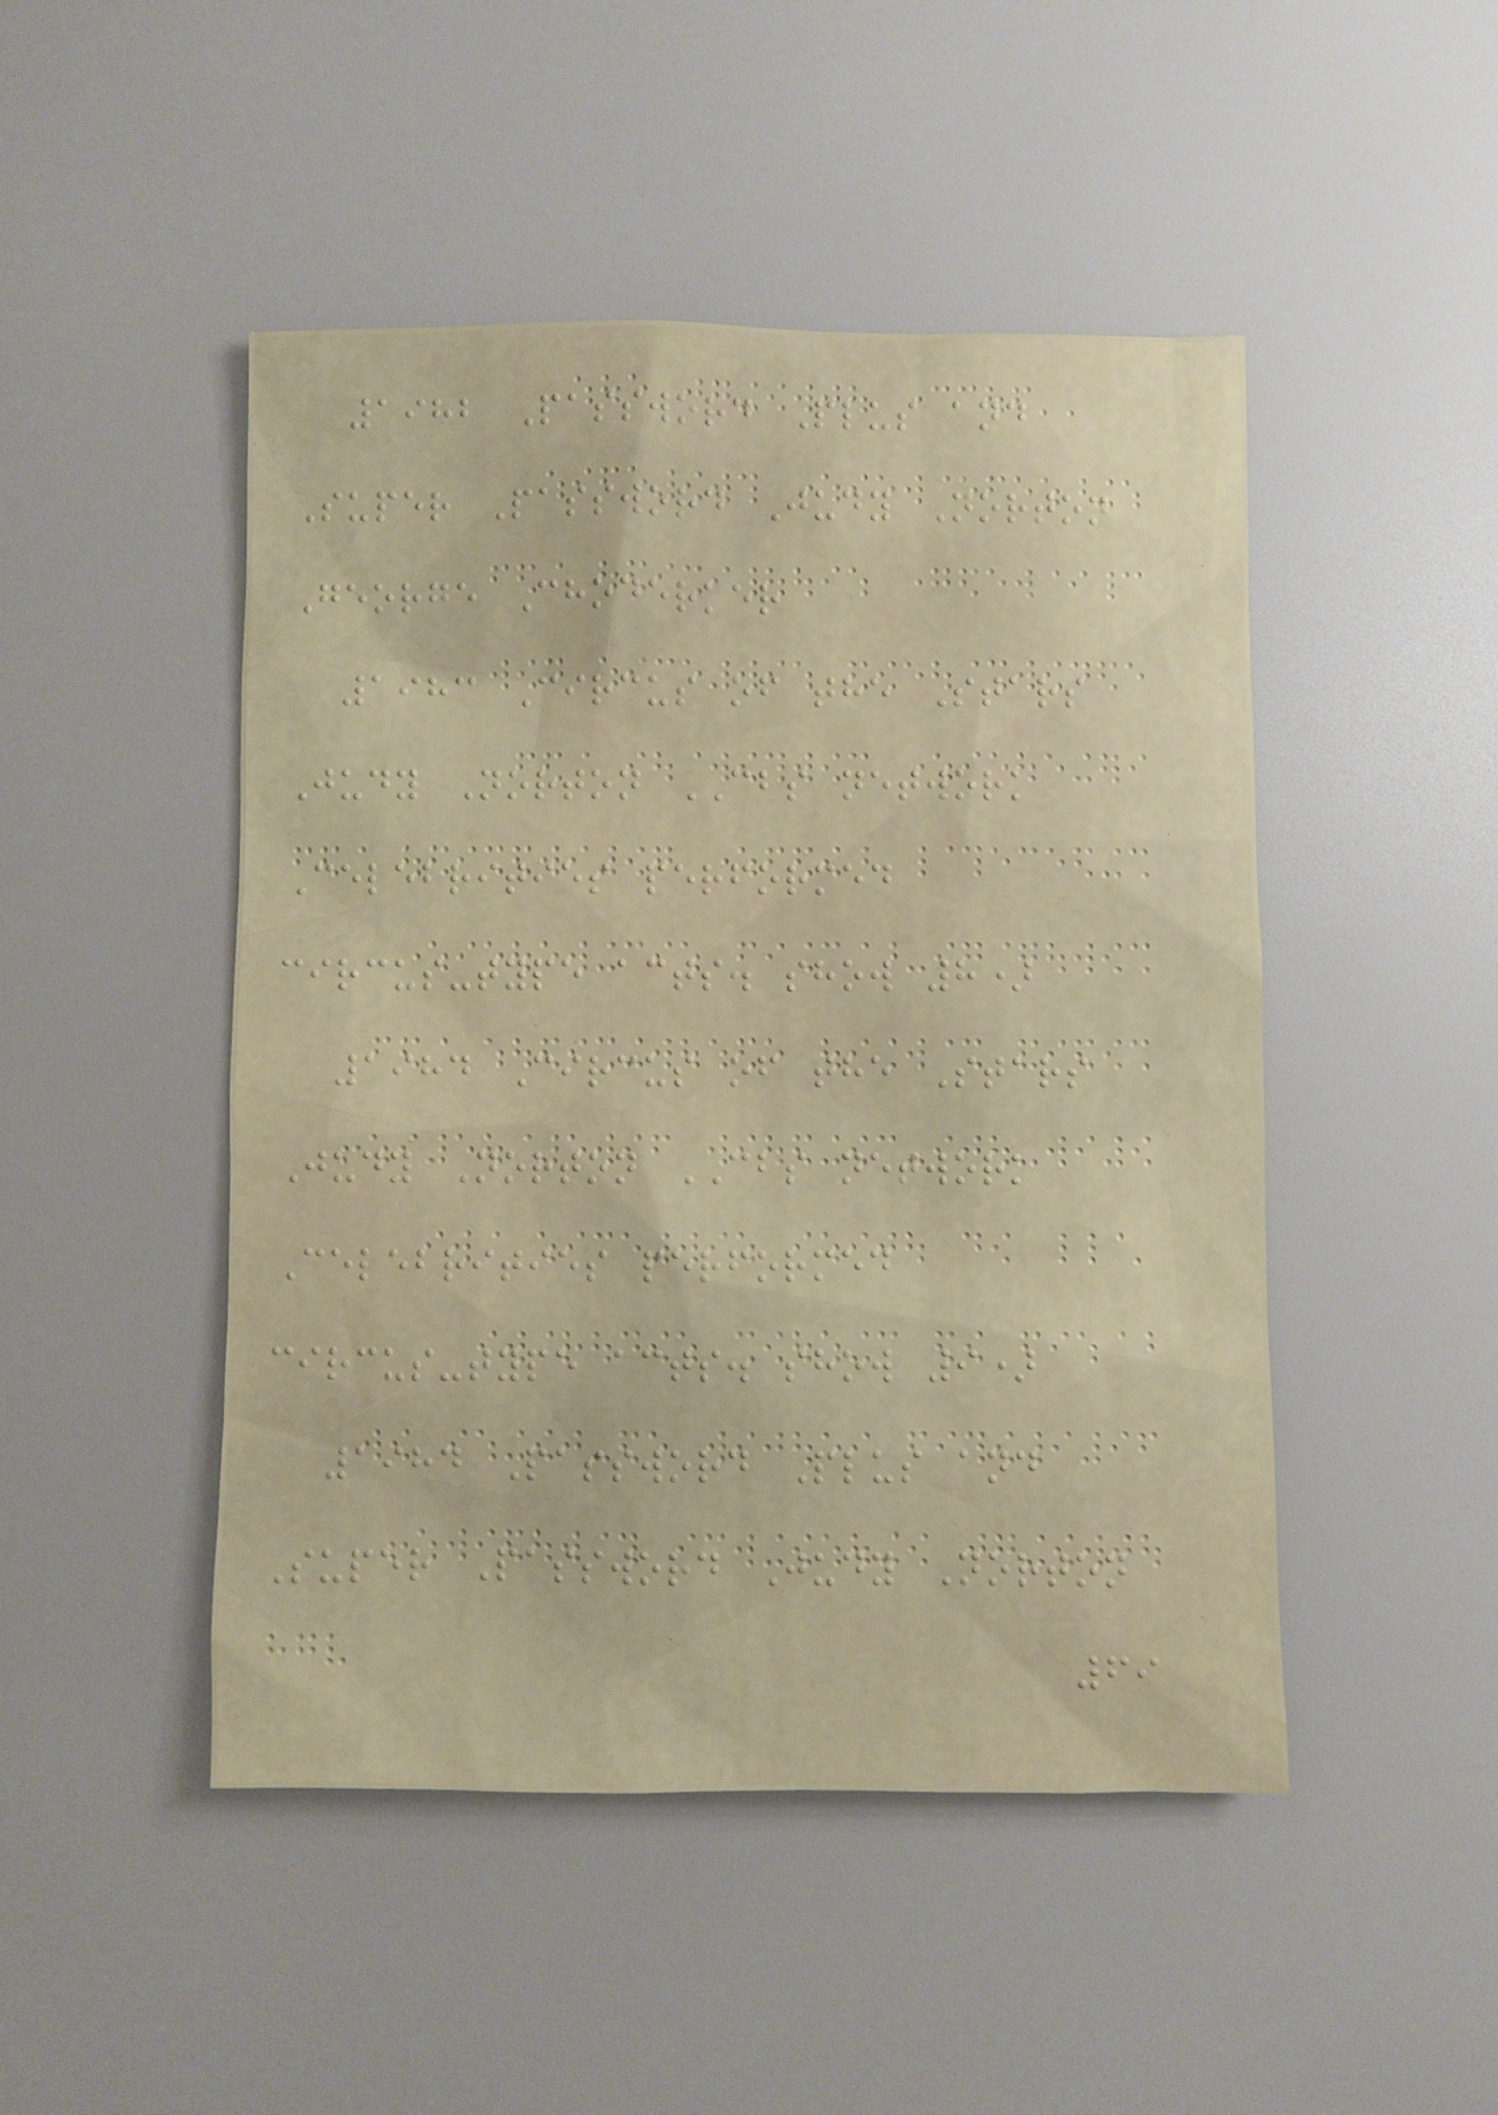1982 Password Plus and
Super Password Judy Norton
George Choderker
1983 Circus of the Stars
Judy Norton CBS network
Celebrities performed
circus-type acts. show 8)
1984 Circus of the Stars
Judy Norton CBS network
Celebrities performed
circus-type acts. show 9)
1984 Password Plus and
Super Password Judy Norton
69
